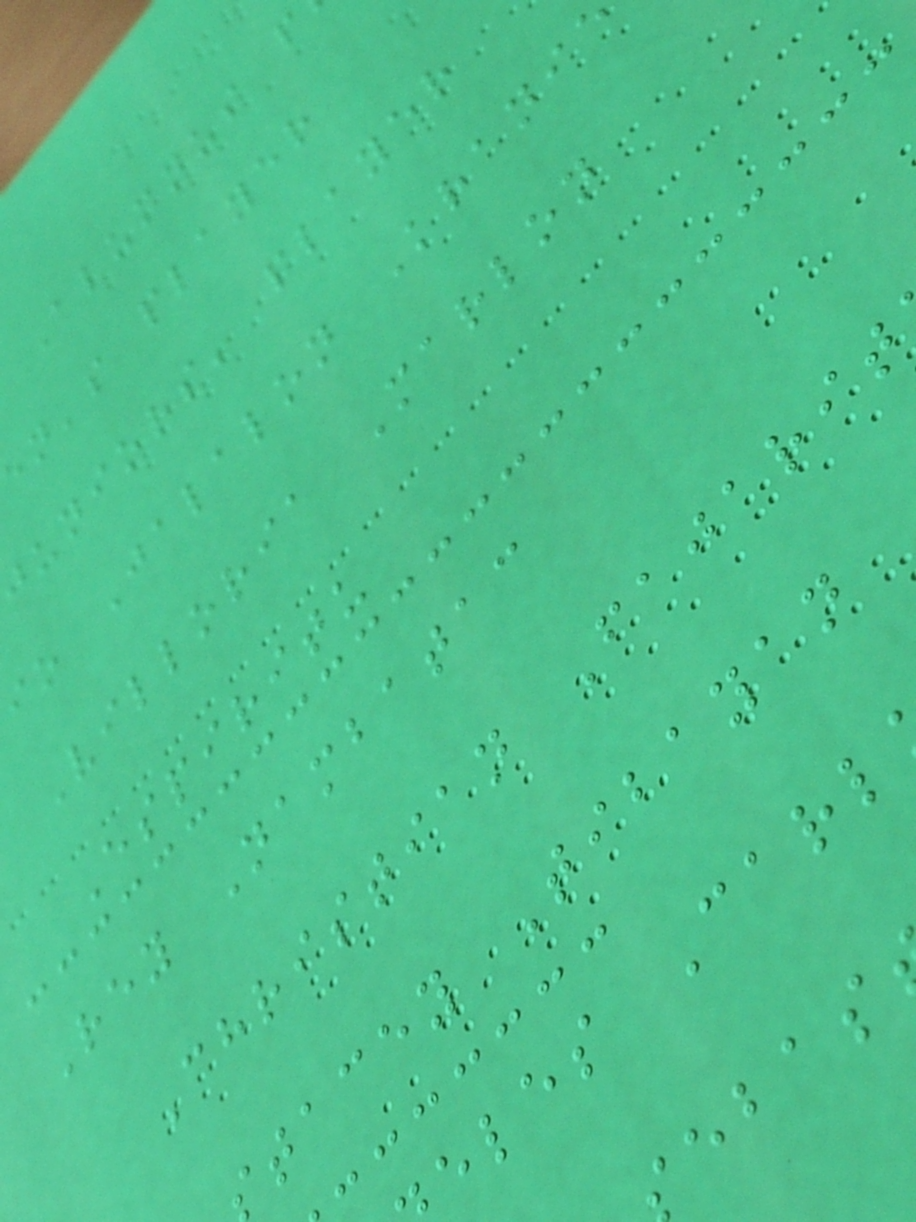Alumnus p
n's player
juniors' player
io Jalalon Krani
Villoria Marlon
Espiritu
Rey Nambatac
Christian Fajarit
tacey Tibayan
eles Carl
